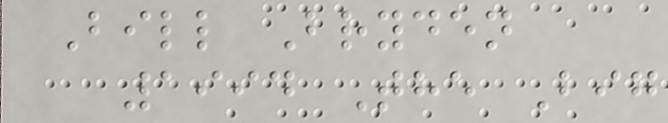Bill Bryden
1994 The Big
